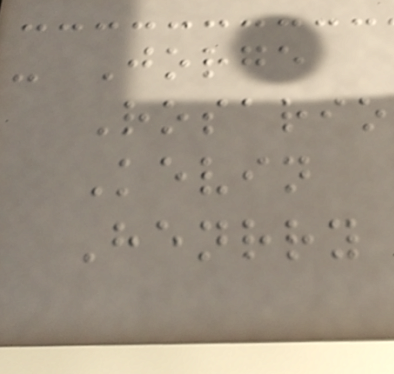- Jorge
Rosario
Kevin
Henrry
